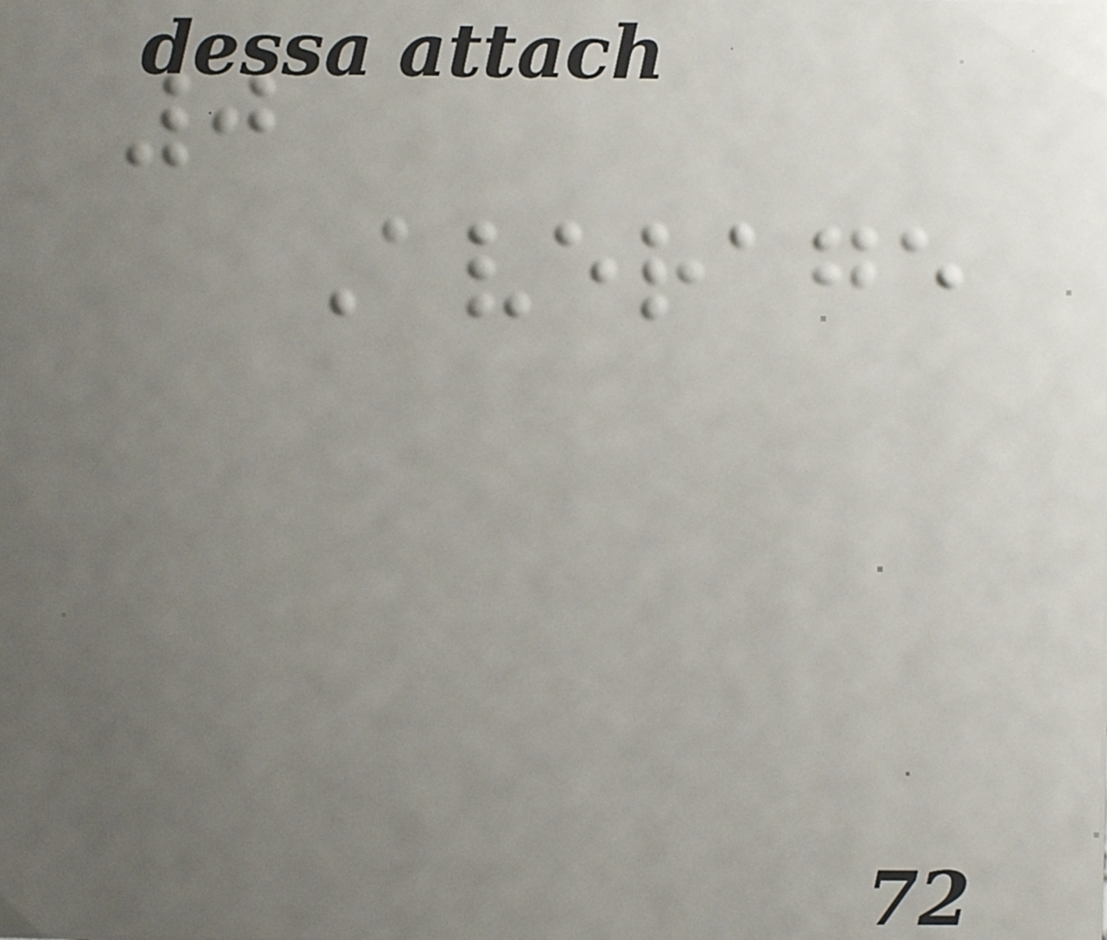0
Average
